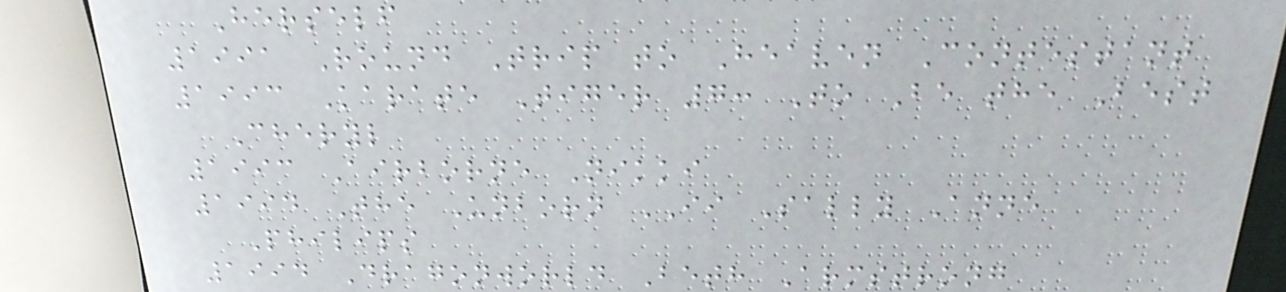Herself
1991 Round Trip to Heaven Contestant
1993 Karate Tiger 7: To Be the Best
Cheryl
1993 Airborne Nikki
1994 The Unborn II Sally Anne
Philips
1994 Dragonworld Beth Armstrong
